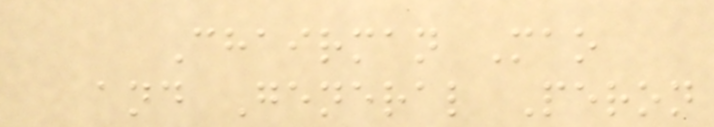Chairman Mao
and General Peron
